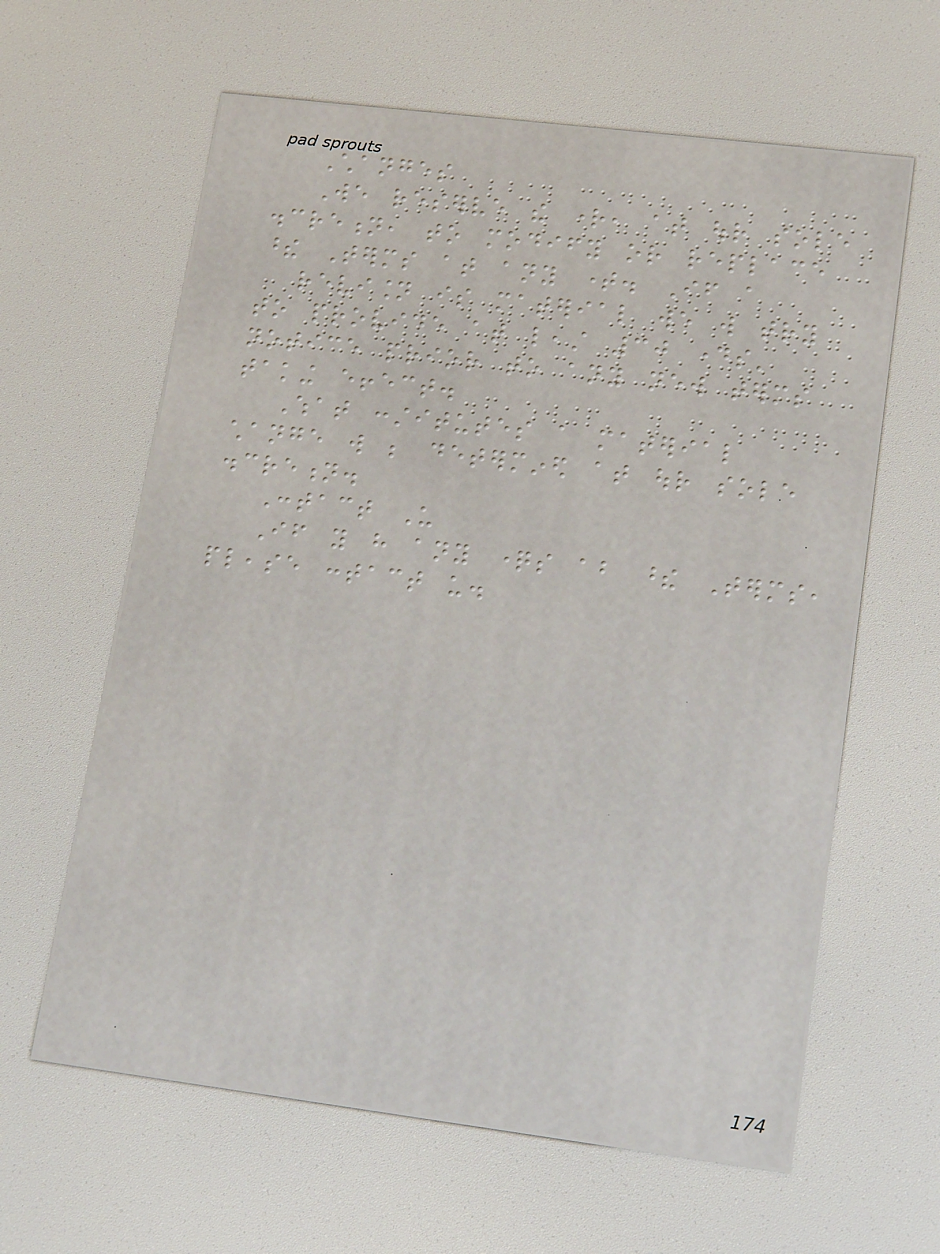Changes
We reserve the right, at our sole
discretion, to modify or replace
these Terms at any time. If a
revision is material we will try
to provide at least 30 days'
notice prior to any new terms
taking effect.
What constitutes a material
change will be determined at our sole
discretion.
Contact Us
If you have any questions about these Terms,
please contact us.
